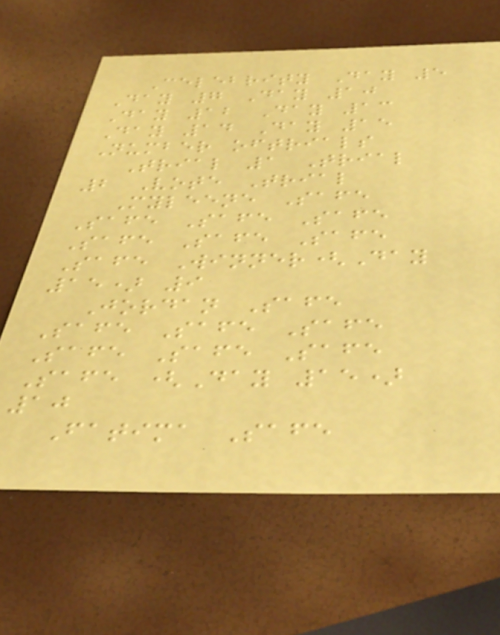Celebrity Day 5
Day 7 Day 10
Day 12 Day 13
Day 14 Day 15
Number oftrials
Trial 1 Trial
2 Vote Trial
Myleene Safe
Safe Safe Safe
Safe Safe Safe
Safe Winner(Day
15) 9
Jordan Safe
Safe Safe Safe
Safe Safe Safe
Safe (Day 15)
10
Fatima Safe
